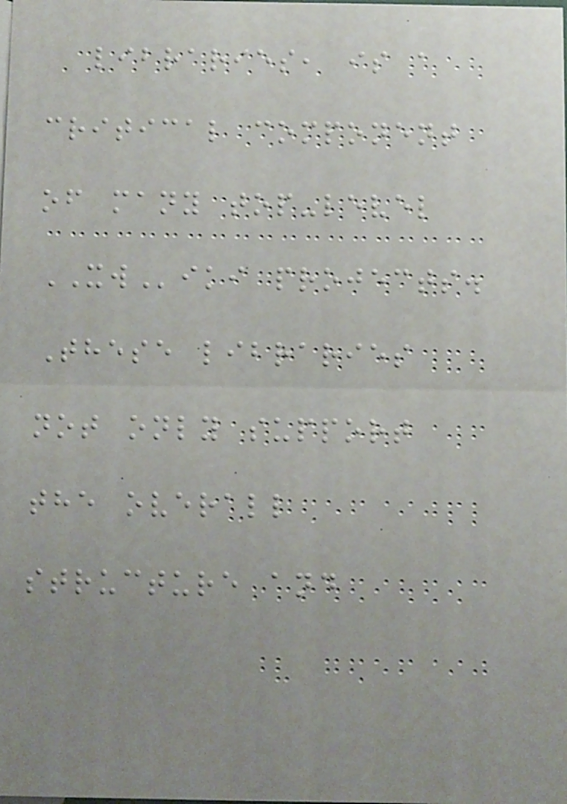libraries, is a
critical component
of many top-level
XWiki projects.
These libraries
not only support
the overall
structure and
